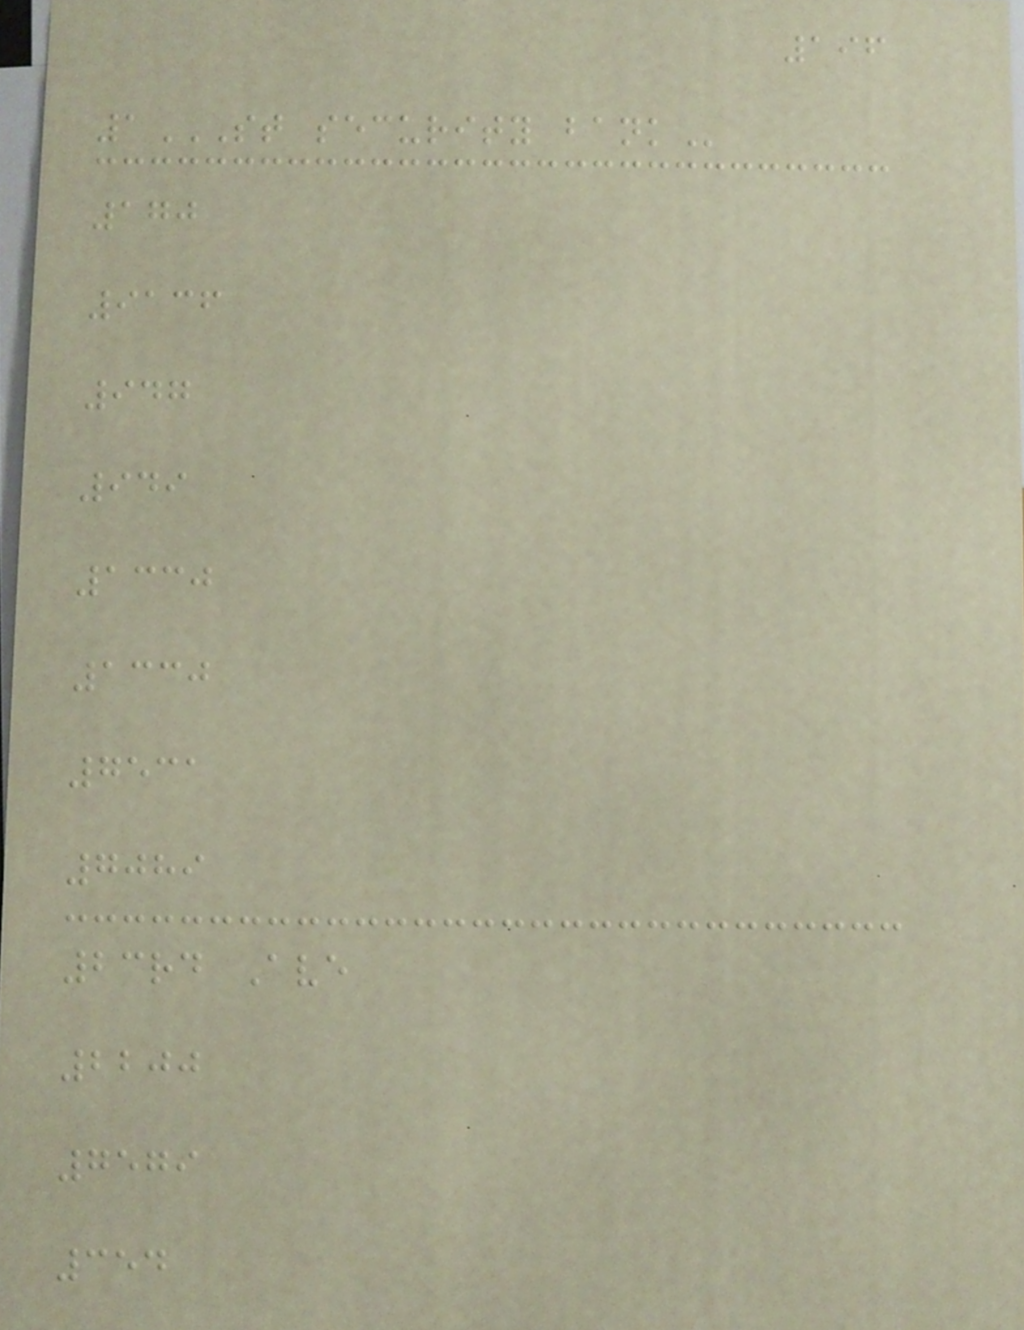196
1ST SECURITY BANK
170
9136
947
949
1330
1330
7531
7089
23rd Ave
2200
7579
354
